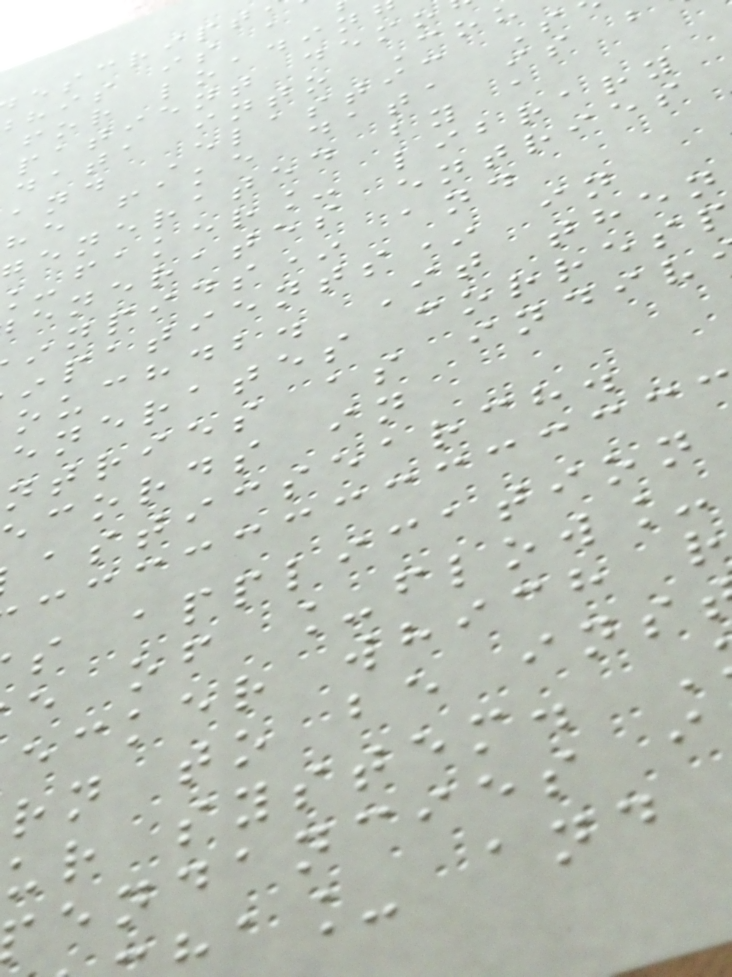his is a
for loadin
patient demo
data into Co
and Elastic S
he fake data is b
enerated by a
faker_ library
enerates entries
npids* and
patients* in
ouchdb. It then
enerates corresp
ntries as indiv
cords in
asticsearch.
s application
e of _flow_
ecker which r
rn to be ins
ur system.
endancies i
a_ and
